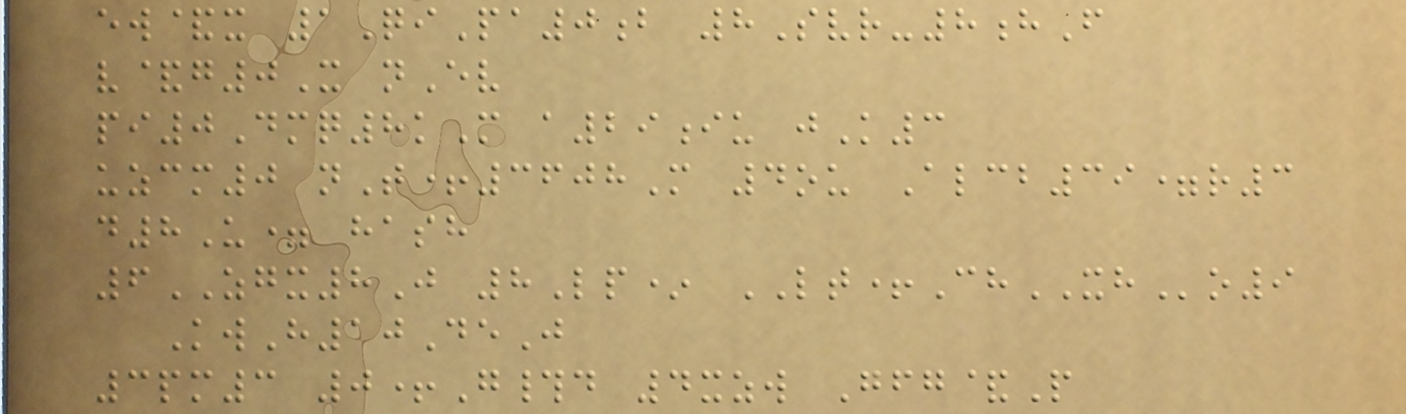ew&x 1QiPa0b 8Svr-8hF
v&g0X nEv
pi0Dmq8kM a29iu jK3
uzcm0 nT+3608M 4ou Alcb39=r3
d8U= hash
6ZGX8J 8Lp* LT+ChXHo9
KwH10DeJ
3pm3 0+G#d 4xzw Gfg&P
